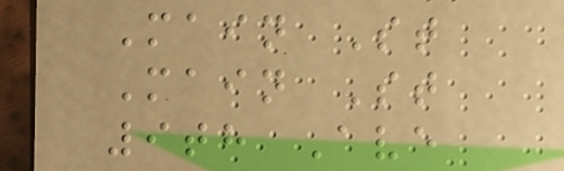Main St
Main St
9th Ave
